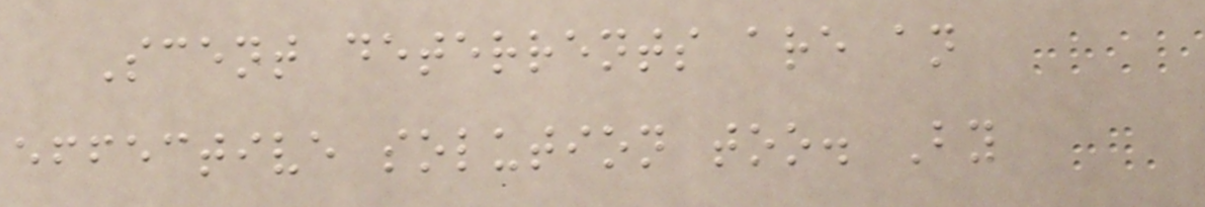Scent deterrents are an
effective solution too. By
